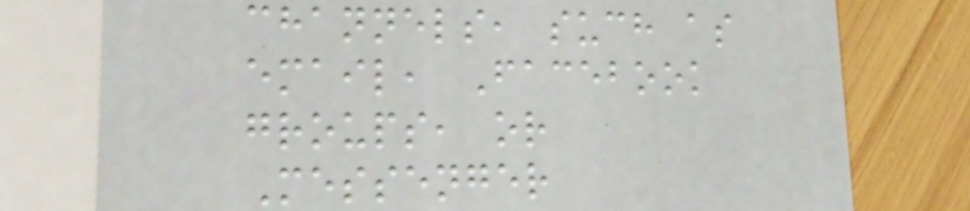channels, such as
email, Facebook
groups, or
Messenger
